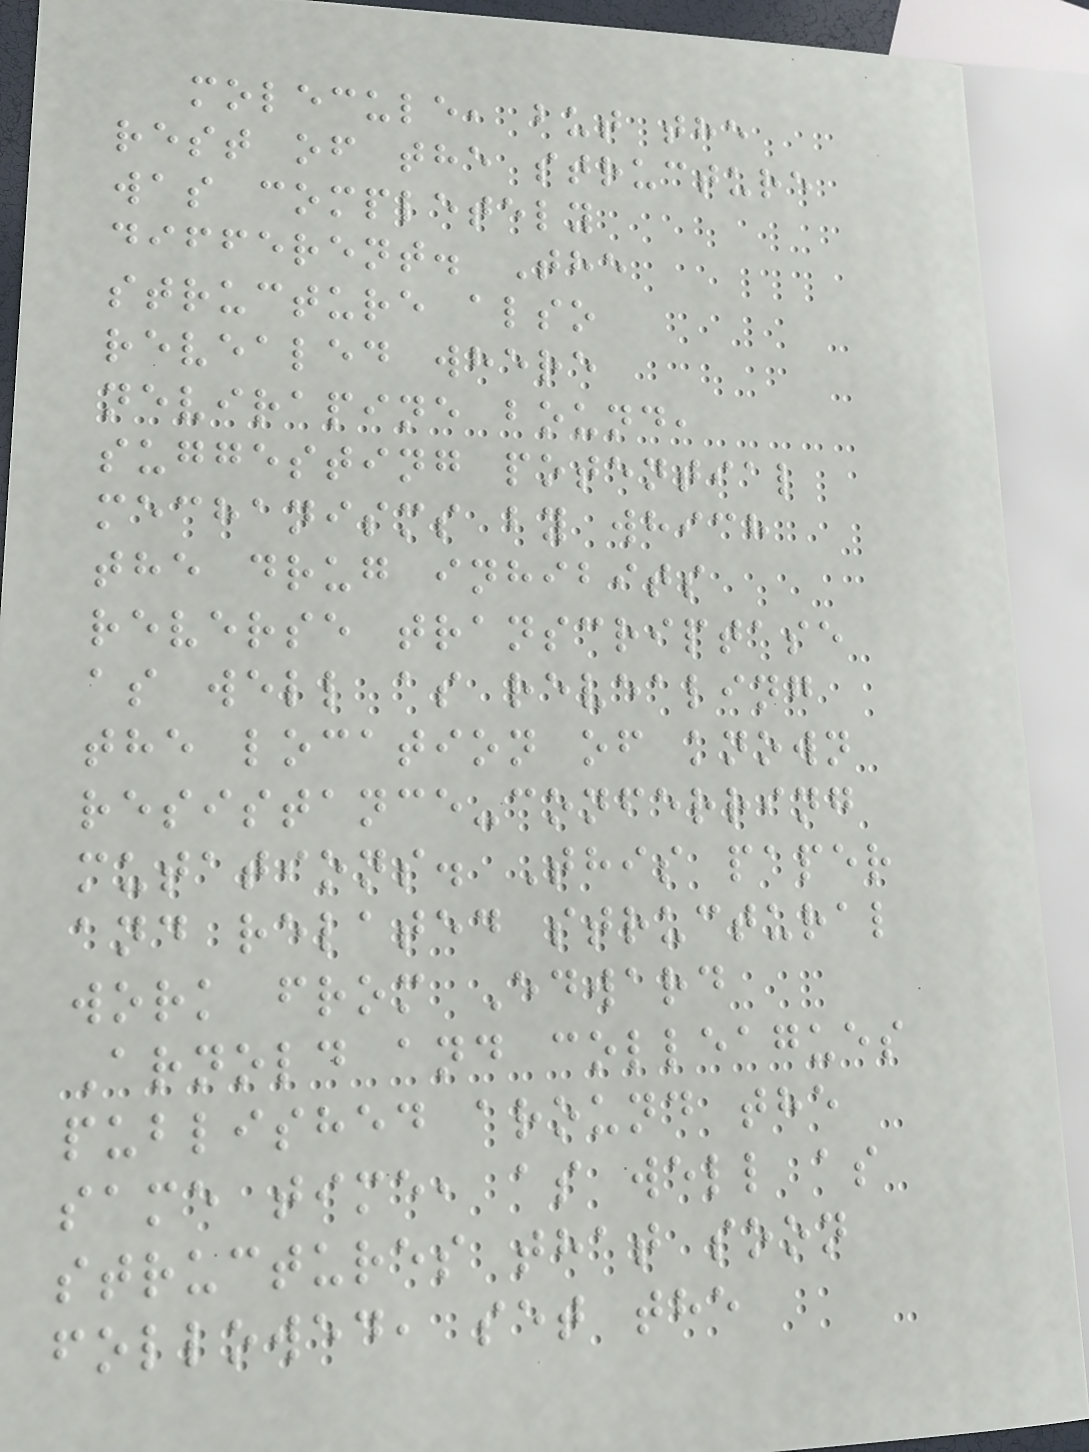molecule, but the
rest of the structure
was completely
different. The
structure also
revealed where
nevirapine bound,
suggesting potential
mechanisms by which
the drug inhibits
reverse transcriptase
as well as revealing
the location of known
resistance-conferring
mutations. This paper
and related structural
work from Edward
Arnold and colleagues
published around the
same time, as well as
structures that soon
followed, set the
